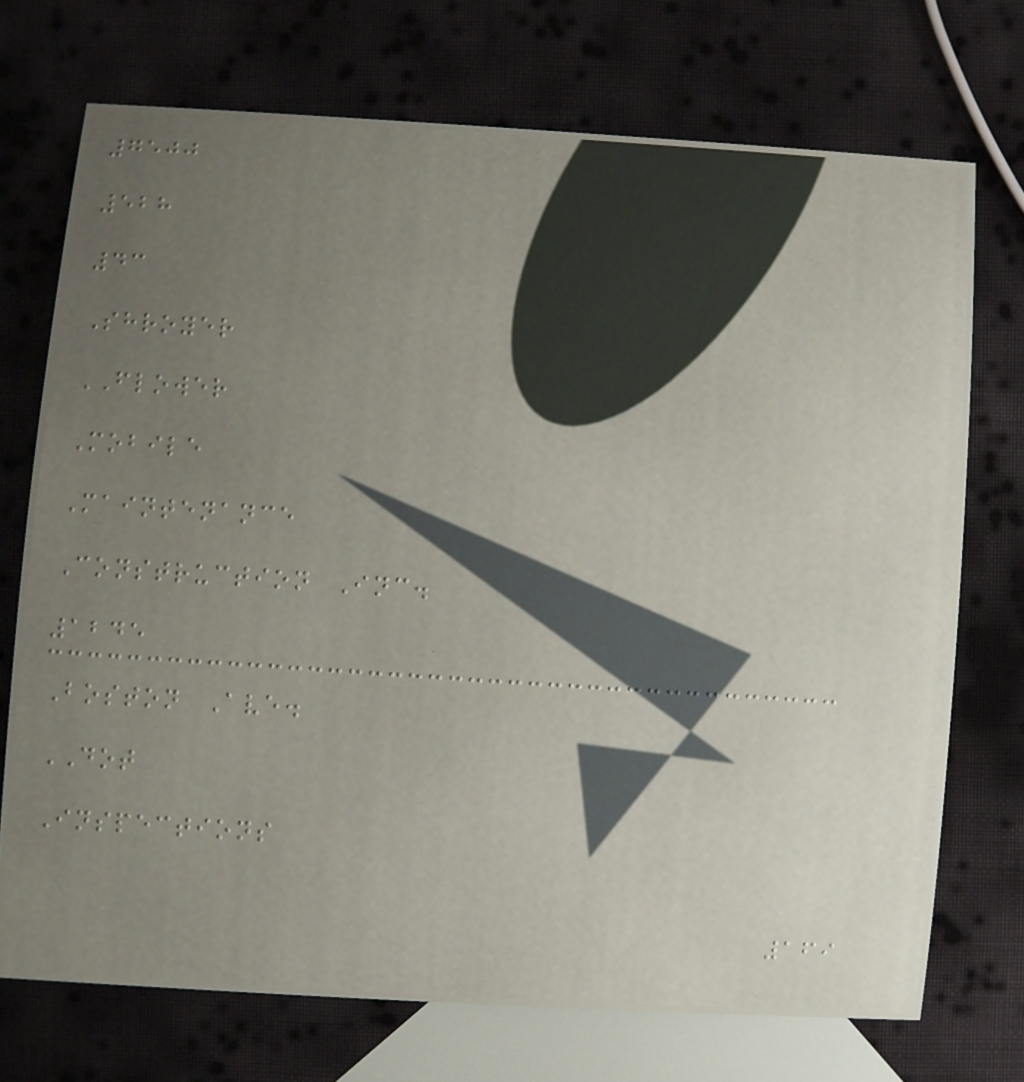7500
528
43
Shroyer
FLOWER
Mobile
Maintenance
Construction Inc.
1245
Boston Ave.
DOT
Inspections
169
